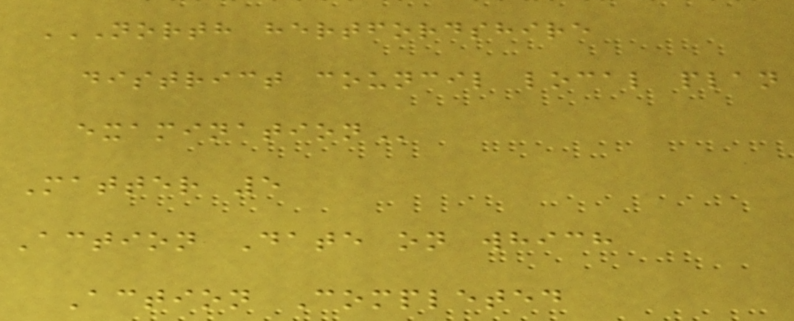NORTH HERTFORDSHIRE
DISTRICT COUNCIL LOCAL PLAN
EXAMINATION
Matter 5
Action Date on which
Action Completed
